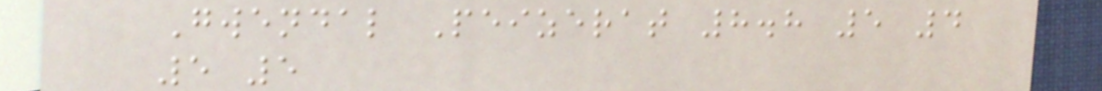Gwendal Peizerat 8.8 5 4
5 5
